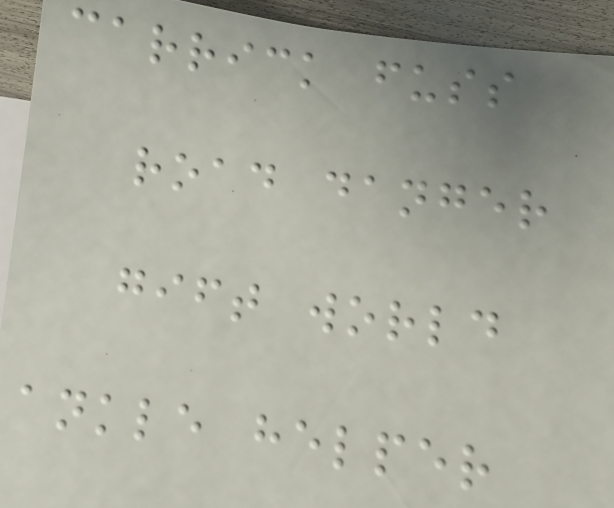carrick fuss
road danger
gift world
ankle helper
